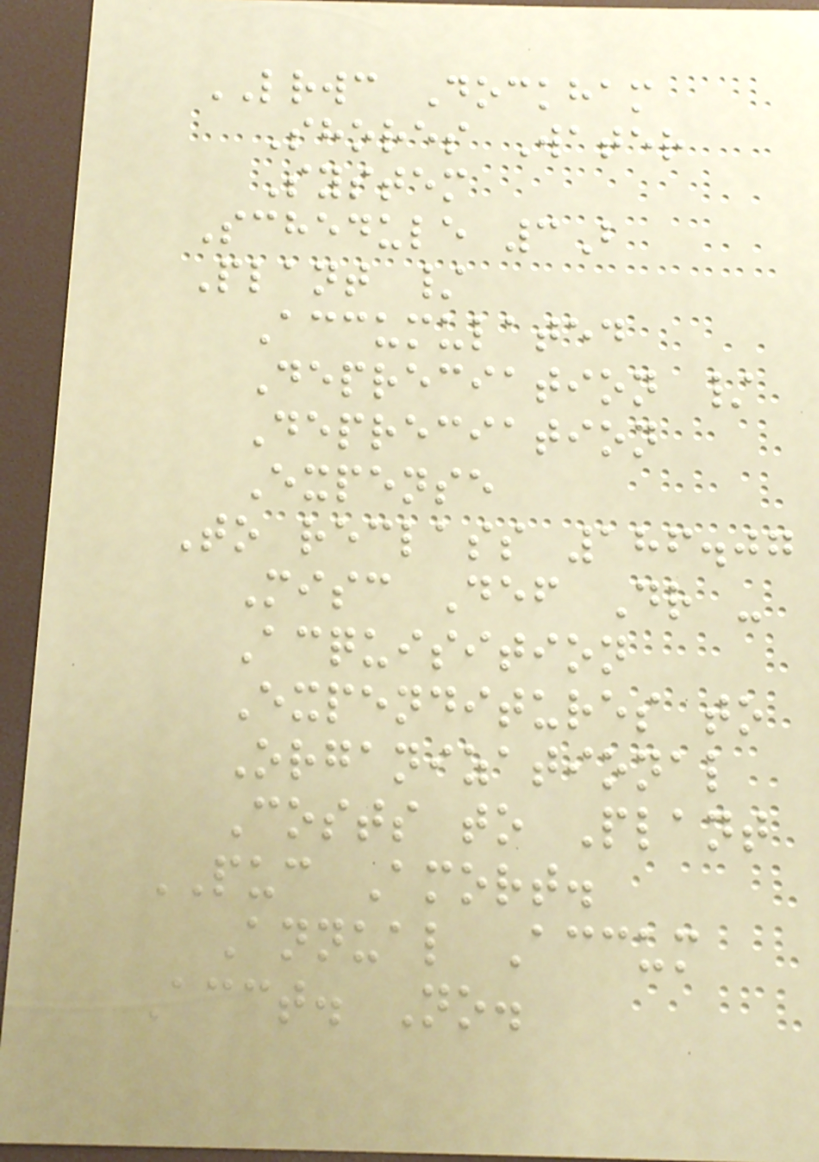LRWC Dockham
Shores Water
System
Schedule 3B
Plant /
Accumulated
Depreciation /
Depreciation
Expense
To reclass 186.07
Misc Def Dr -
Acquisition
Expenditures to
Organizational
Costs to Plant
PUC Amort.
Annual Accum
Acct. No.
